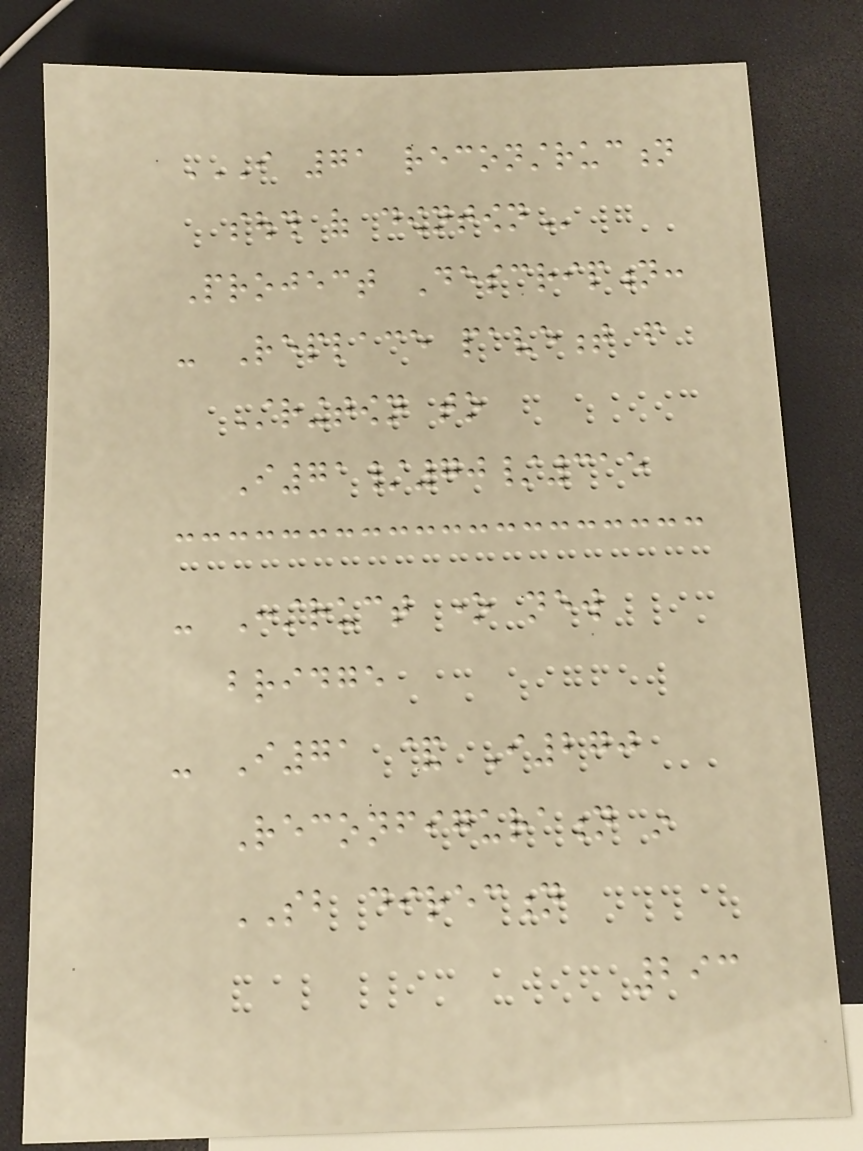I 71 RECONSTRUCTION
SOUTH OF DOWNTOWN
Project Description:
- Replace pavement from
Stringtown to
I71/70/315
- Construct one new
bridge
- I71 & I270
Reconfiguration in
SB direction
293
